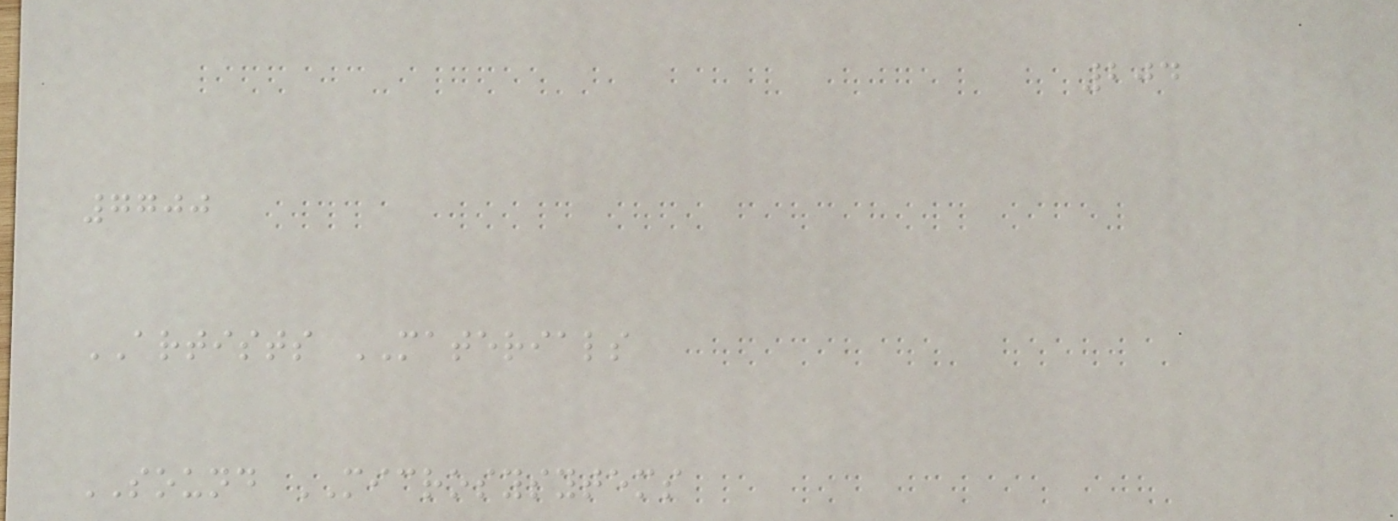204
7700
ARTISTS MATERIALS
SOUND MICROSYSYTEMS
